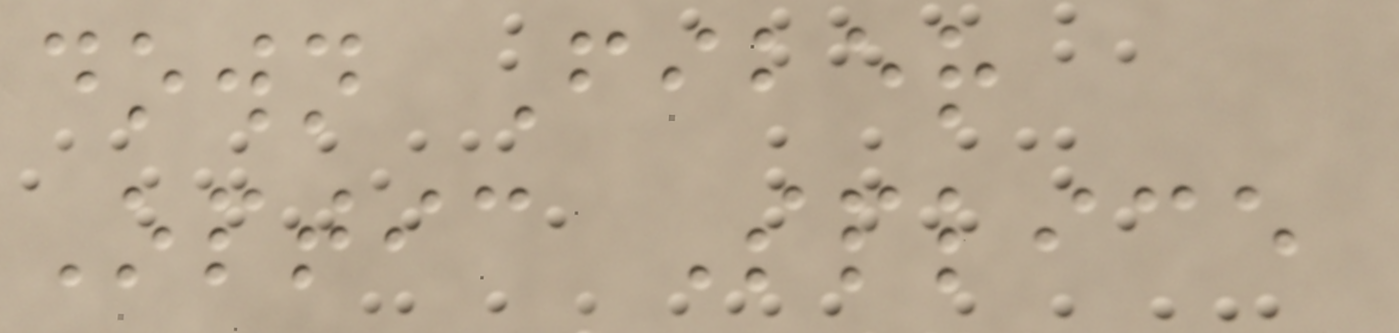down Fiber
Optic Splice
